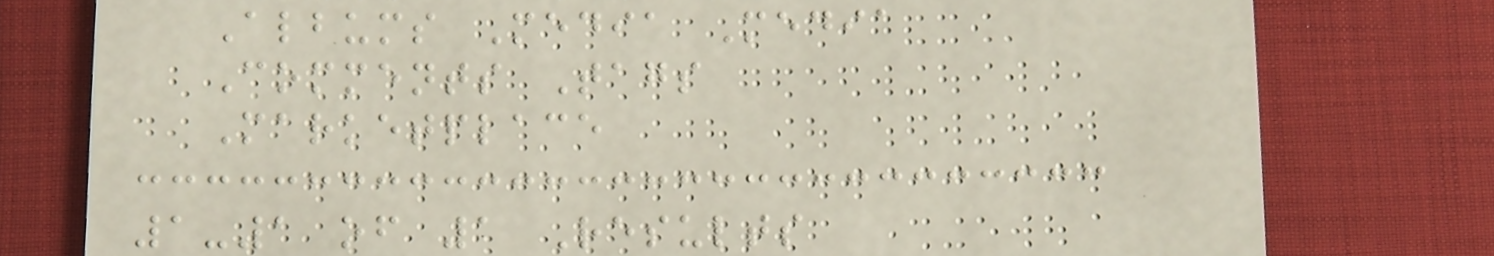Albums Media Media
Comments Tags
Marketplace
1-1 of 1 Results
